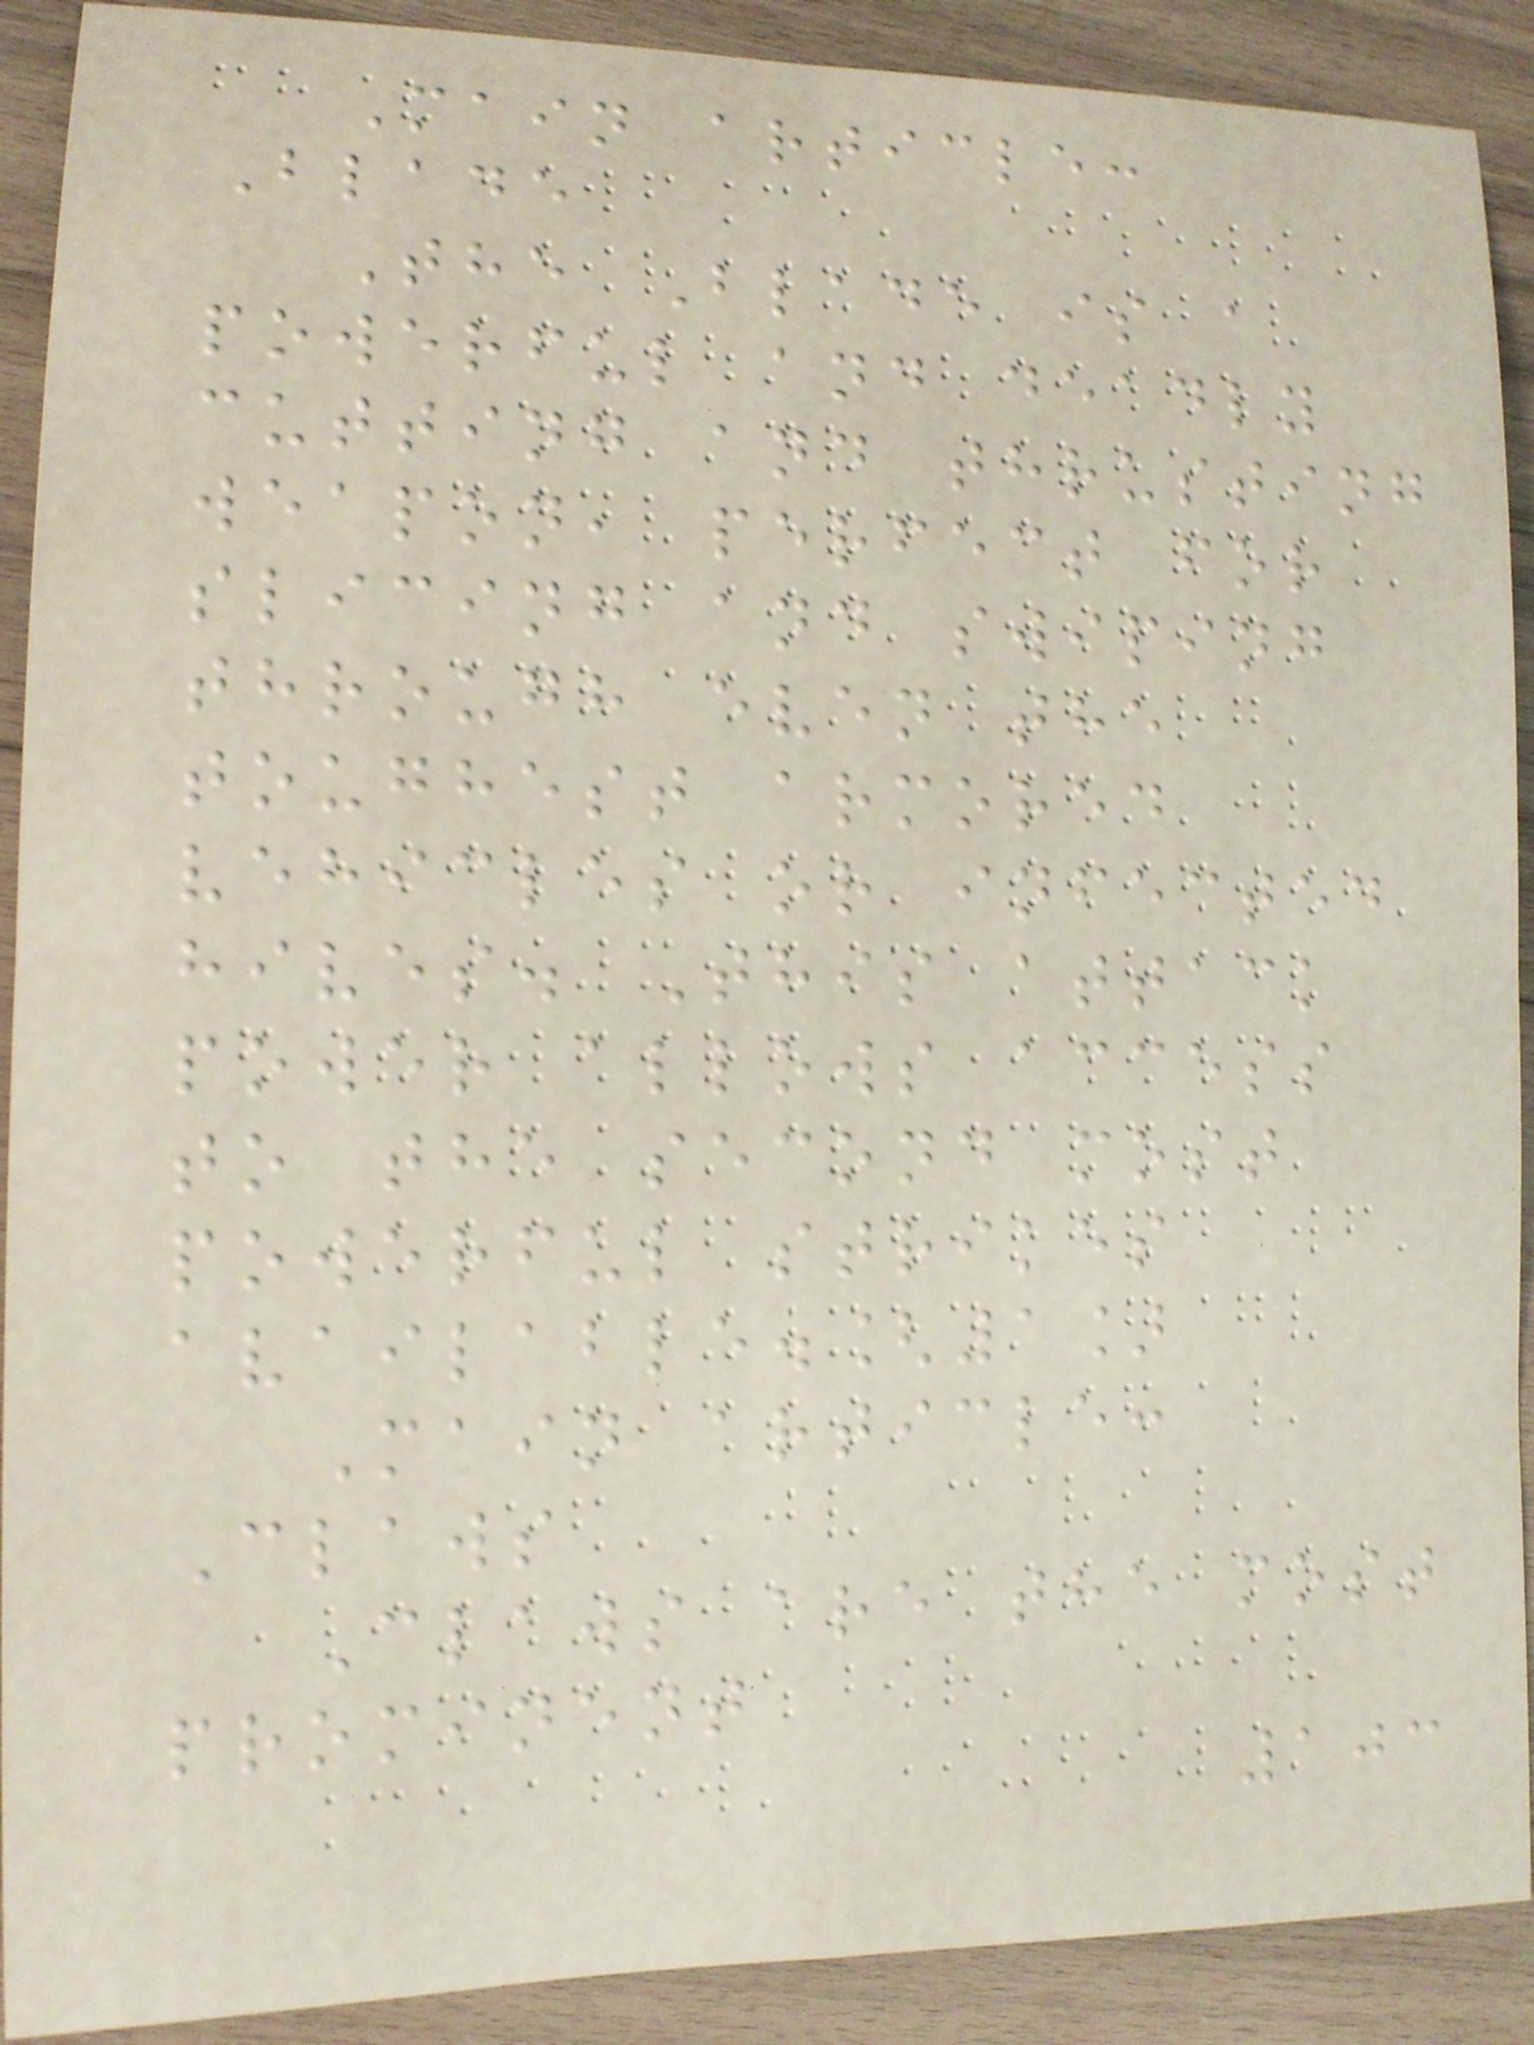Main article:
Blade
The Blade is a
powerful and deadly
cutting and thrusting
weapon, perfect for
slicing and swiping
through even the
toughest armored
vehicles or infected
hives. This attack
power allows access
to the second most
powerful strikes
available.[1]
Main article:
Claws
Claws are the most
prominent
103
